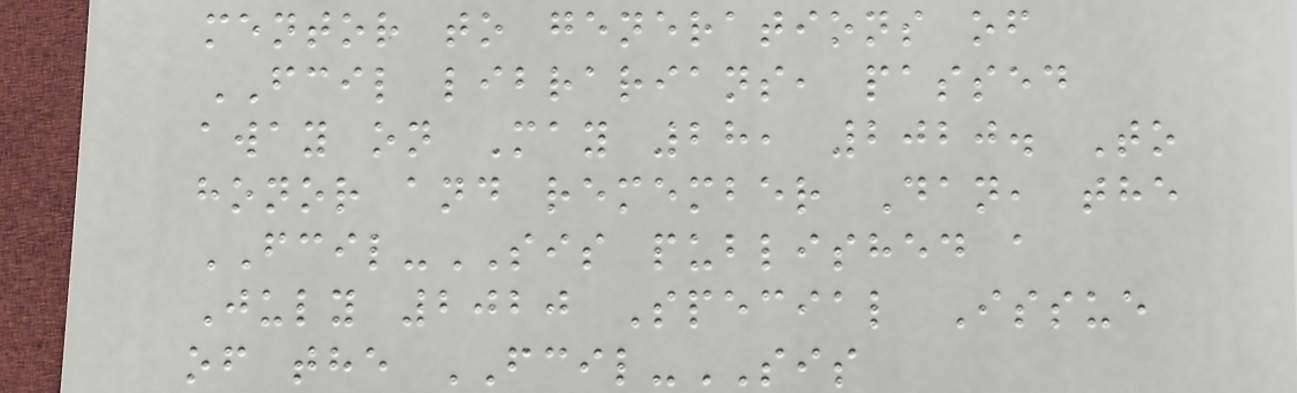mentor to generations of
FCIL librarians, passed
away on May 28, 2020. To
honor and remember Dan, the
FCIL-SIS published a
July 2020 Special Issue
of the FCIL-SIS
